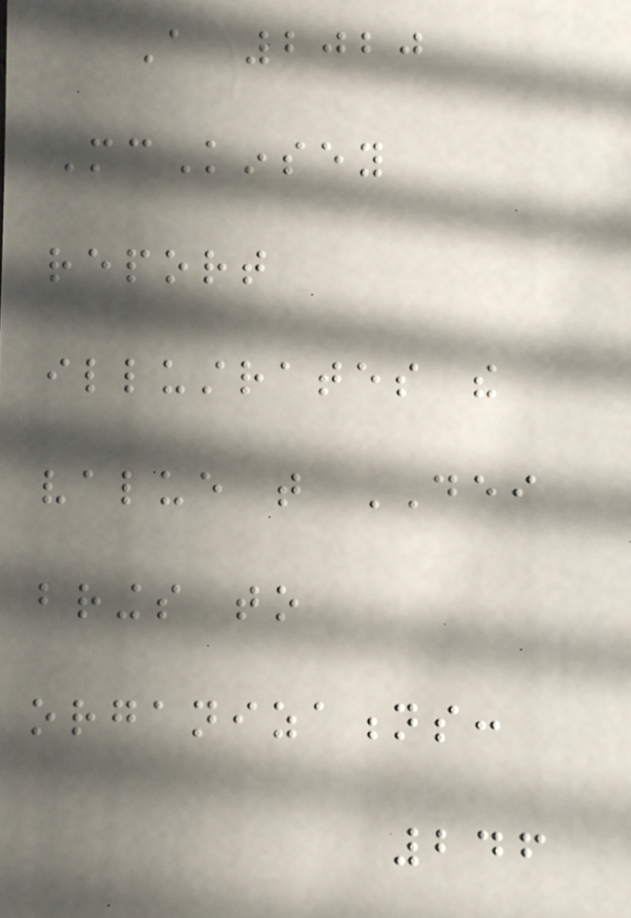A 2020
McKinsey
report
illustrates the
value that DEI
brings to
organizations:
246
